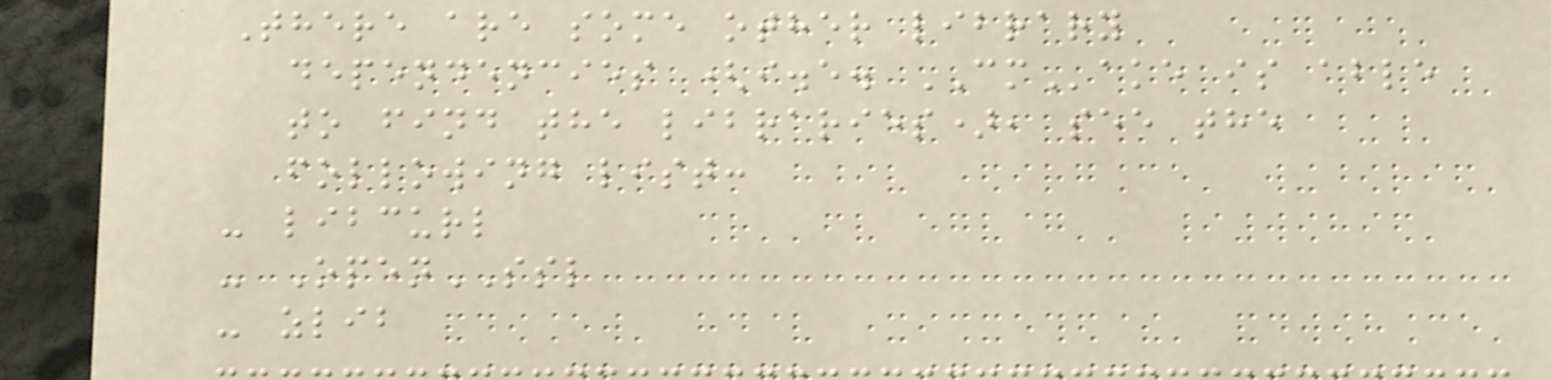There are some other library
dependencies (i.e. CMake is able
to find the libraries), see the
following list:
- libcurl
- OpenSSL
- zlib
